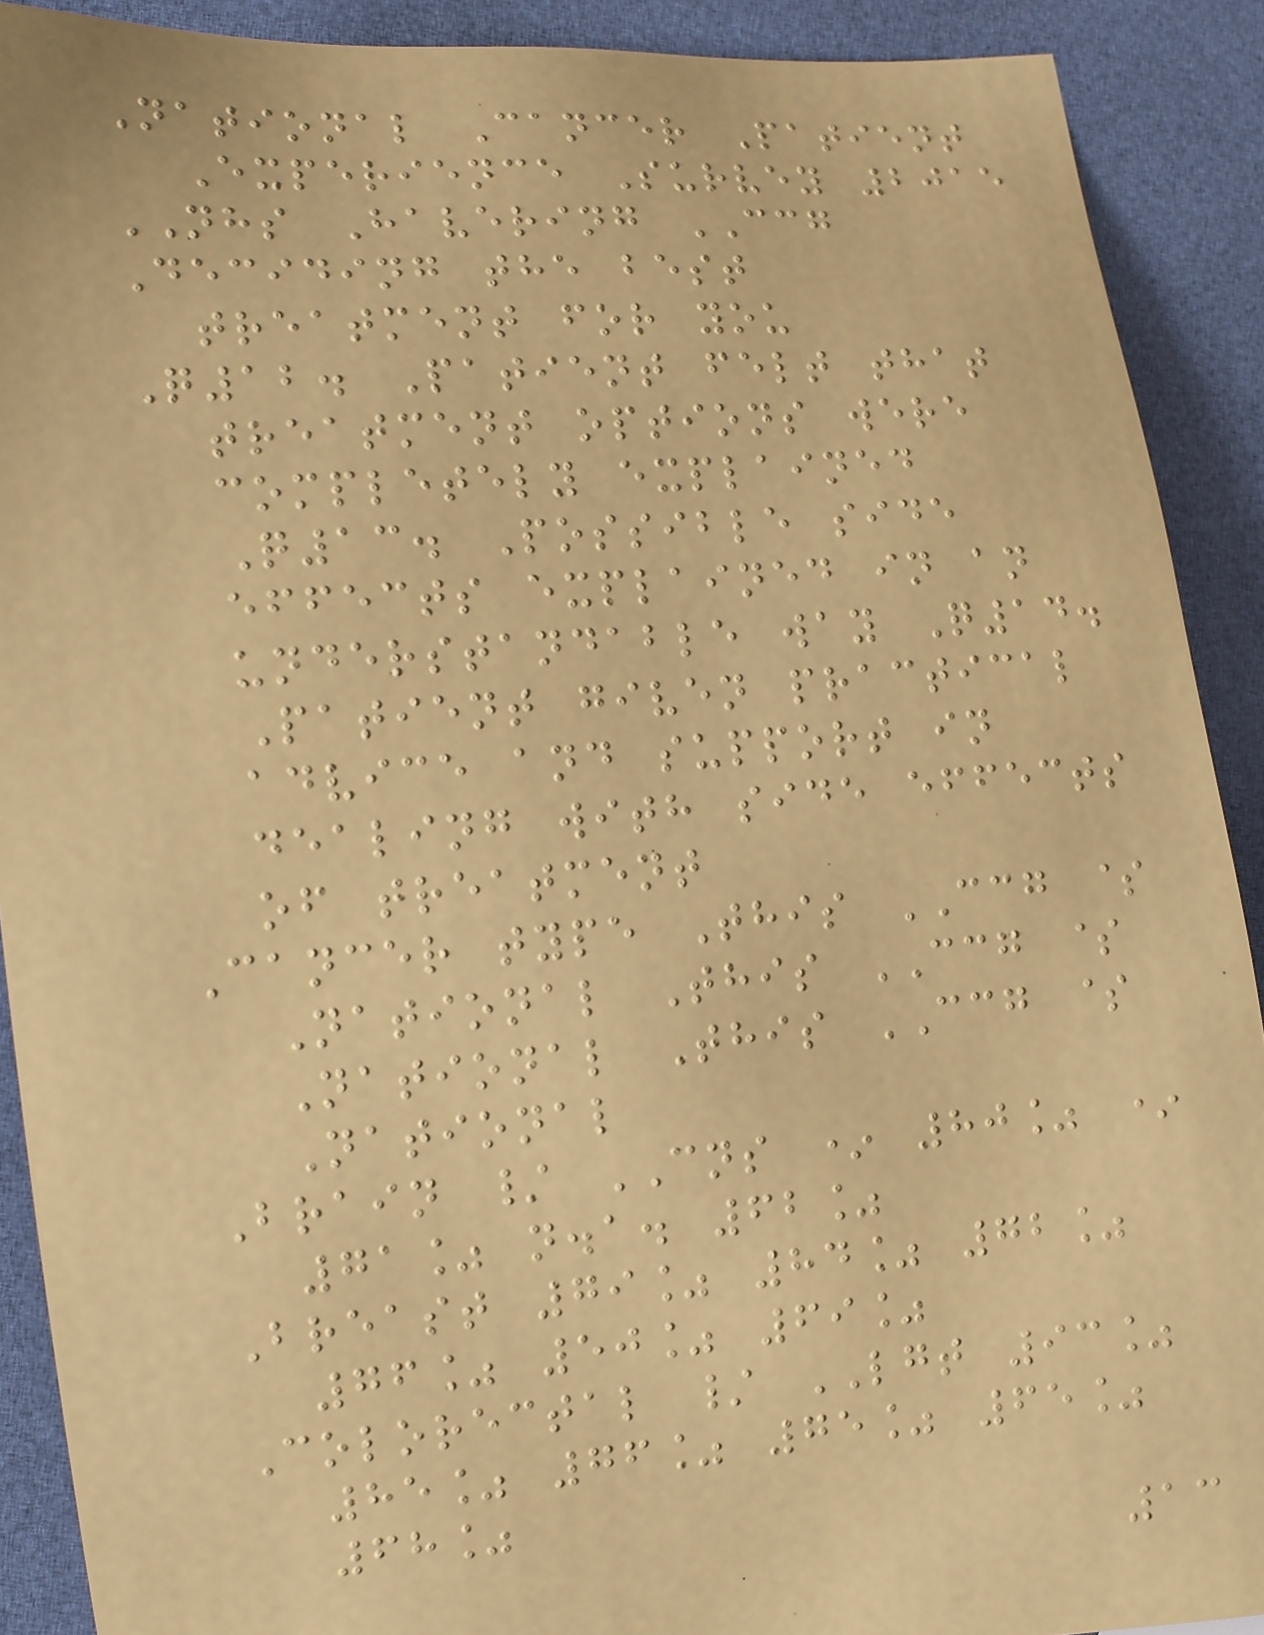National Cancer Patient
Experience Survey 2015
NHS Havering CCG
Deciding the best
treatment for you
Q12. Patient felt that
treatment options were
completely explained
Q13. Possible side
effects explained in an
understandable way Q14.
Patient given practical
advice and support in
dealing with side effects
of treatment
Cancer type This CCG $
National This CCG $
National This CCG $
National
Brain / CNS * 80% *
71% n.a. 62%
Breast 79% 84% 72%
76% 50% 69%
Colorectal / LGT 93%
85% 76% 75% 65%
68%
13
